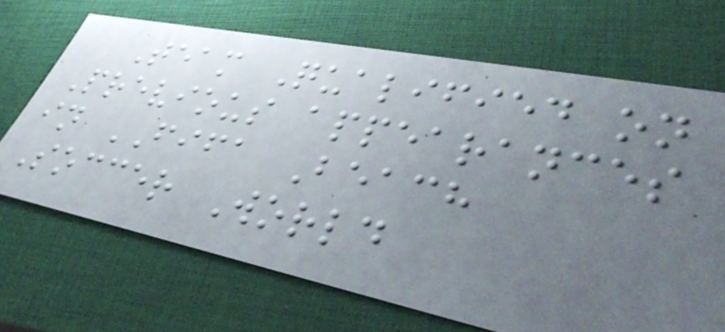Team Qualified on
Previous appearances
in FIFA Beach
Soccer World
